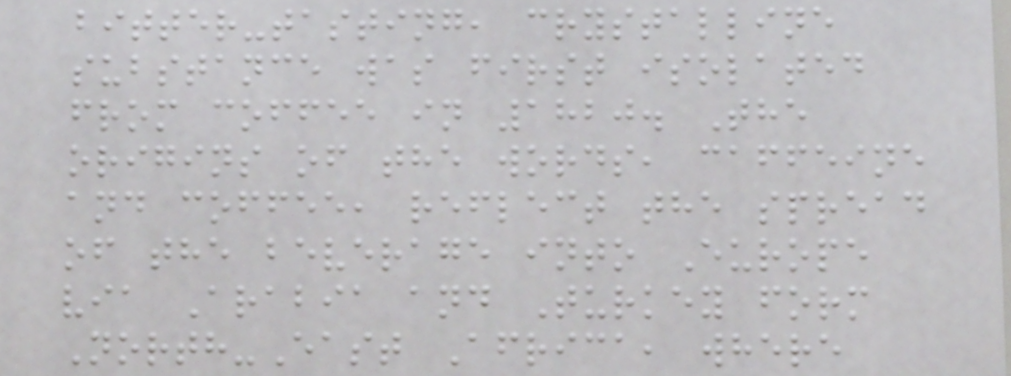bitter-tasting, crystalline
substance was first isolated
from coffee in 1820. The
origins of the words, caffeine
and coffee, reflect the spread
of the beverage into Europe
via Arabia and Turkey form
North-East Africa, where
